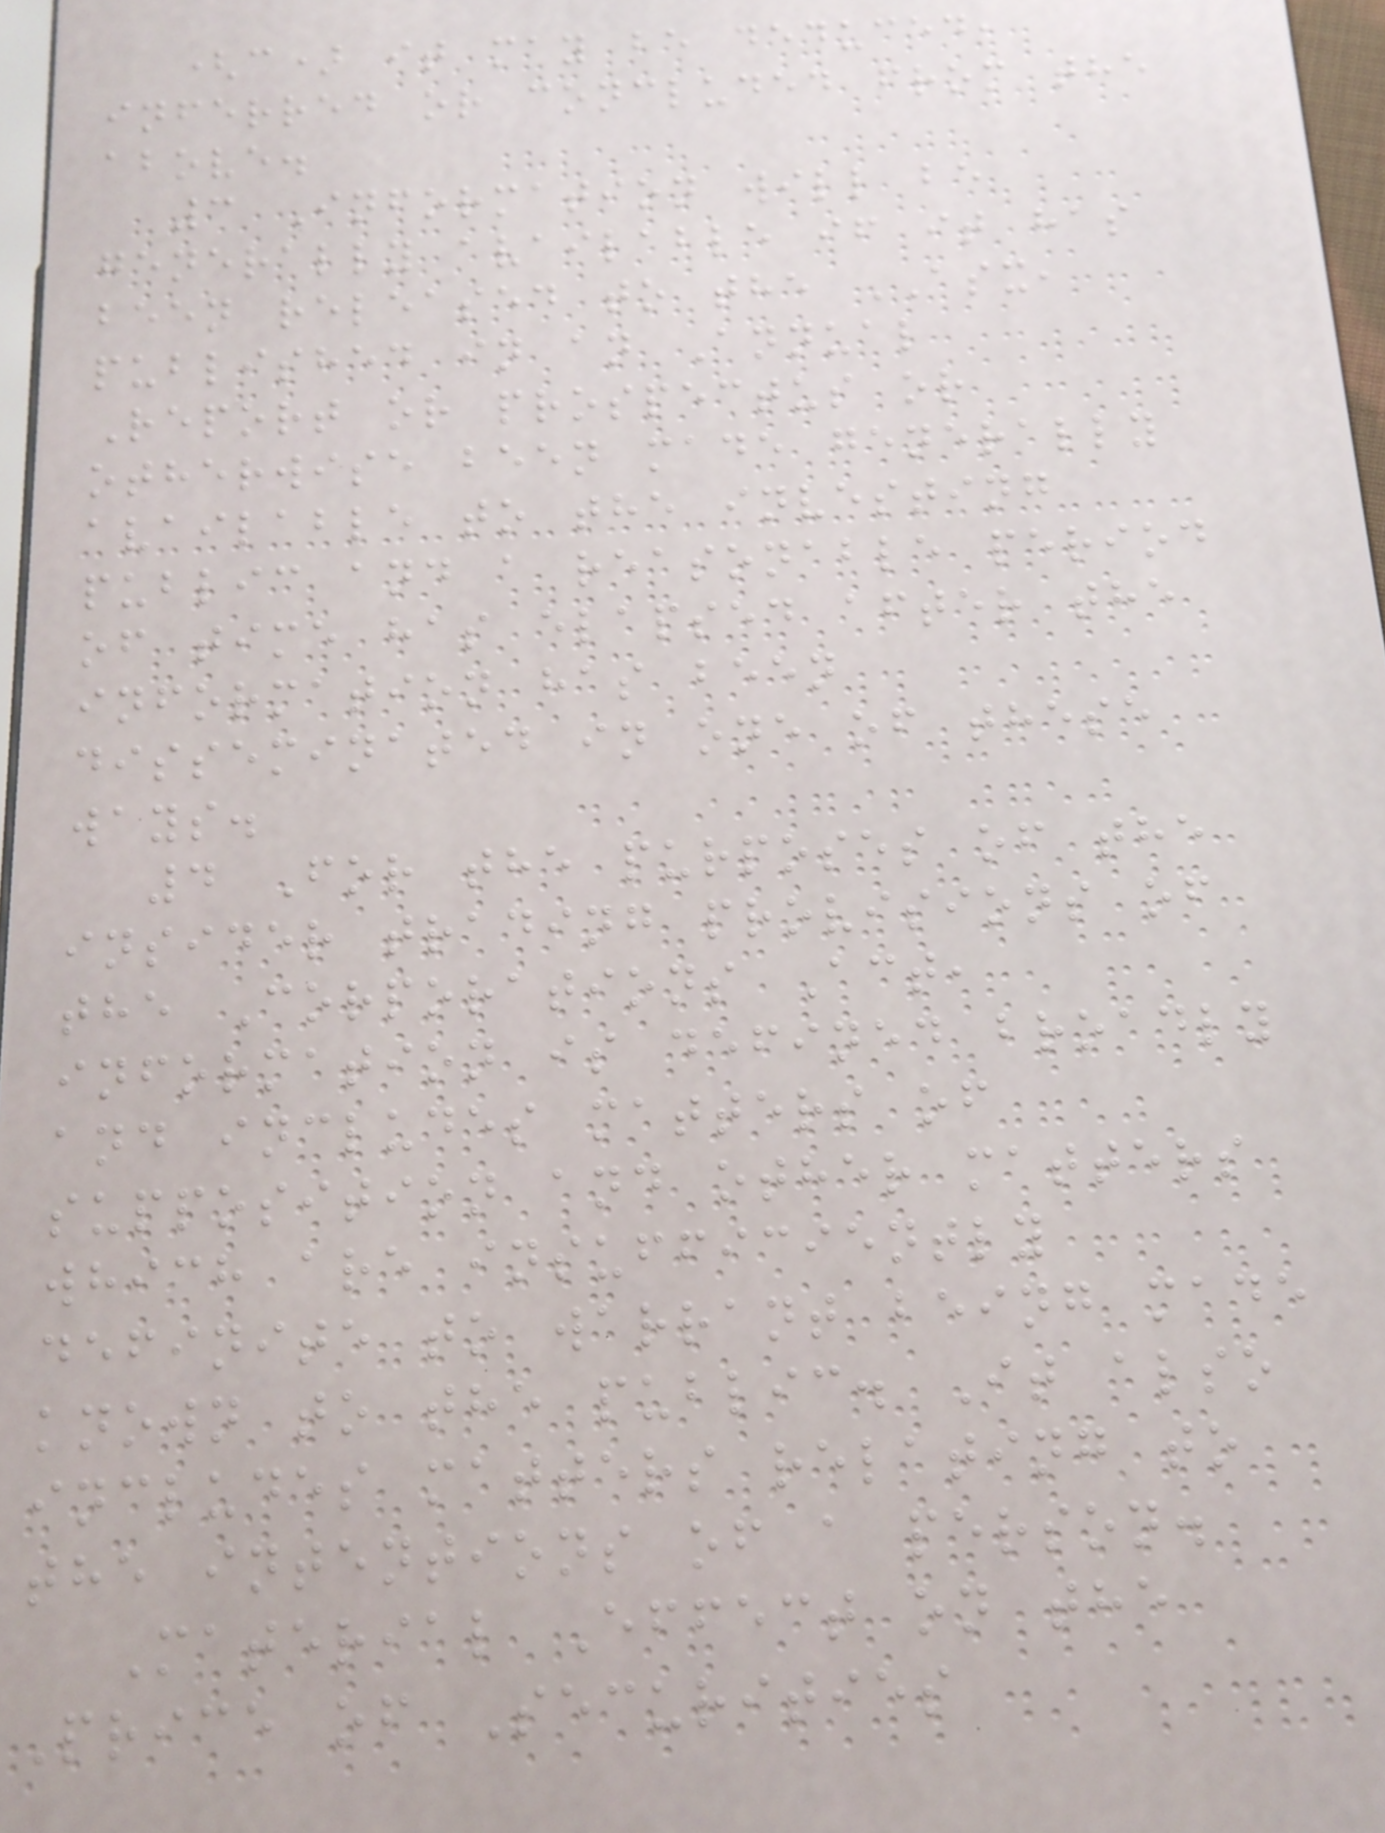(c) it may be deduced,
inferred or concluded from the
above.
3 Information will be
generally available if it has
been released to the ASX,
published in an Annual
Report or prospectus or
otherwise been made generally
available to the investing
public and a reasonable period
of time has elapsed after the
information has been
disseminated in one of these
ways.
4 For the purposes of the
insider trading provisions of
the Corporations Act,
information is defined broadly
and includes matters of
supposition and other matters
which are insufficiently
definite to warrant being made
known to the public. It also
includes matters relating to
the intentions of a person.
Material Effect on the
Price of Securities
